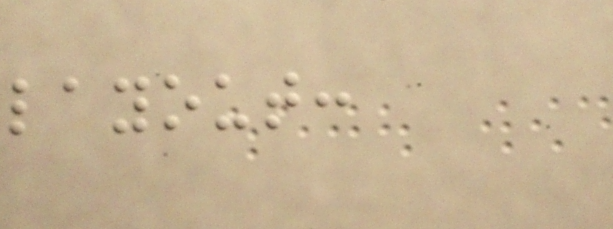layout:
